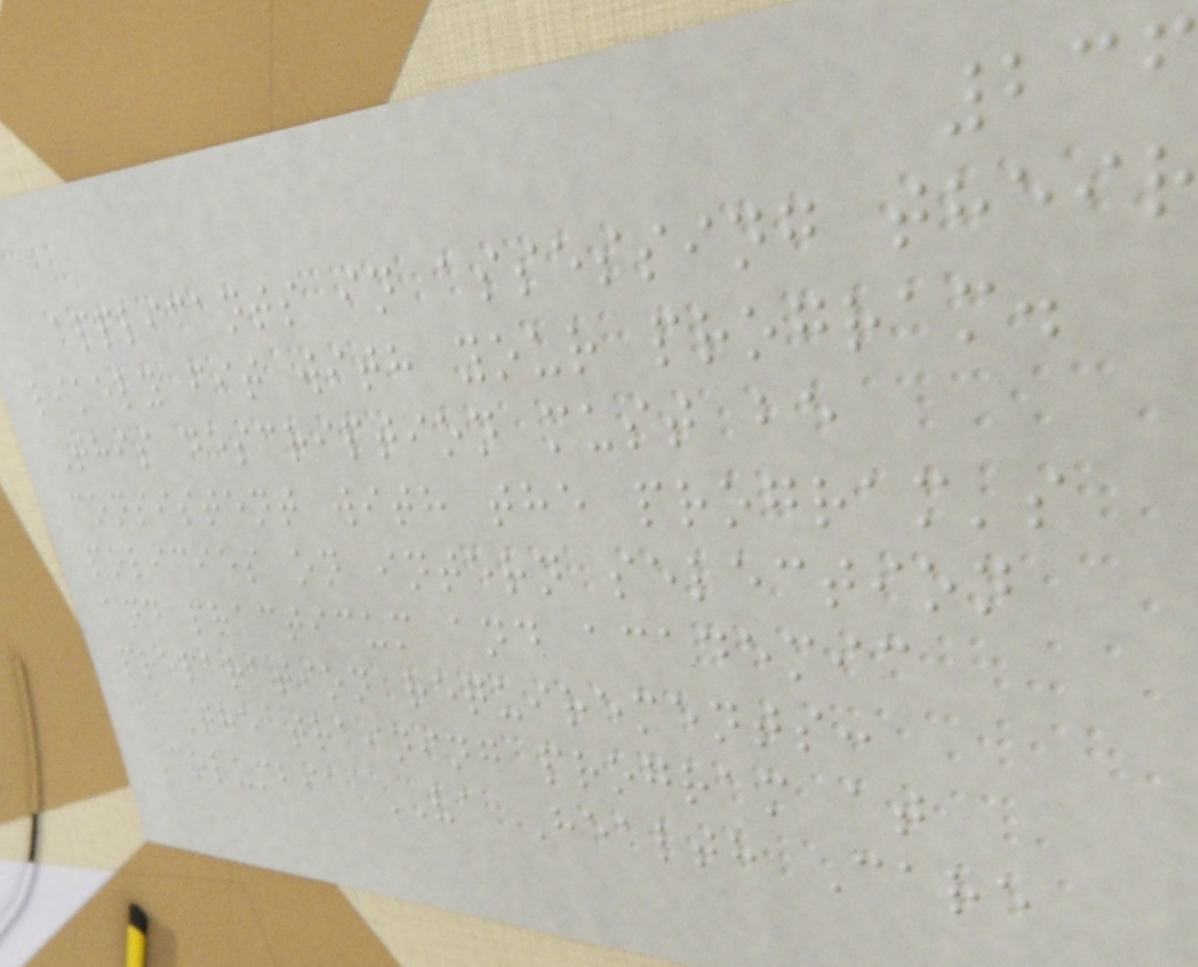236
applicants in assessing their
likely fit with your program.
This description must be
consistent with the program's
policies on intern selection
and practicum and academic
preparation requirements:
The training program at
Columbia VA Health Care
